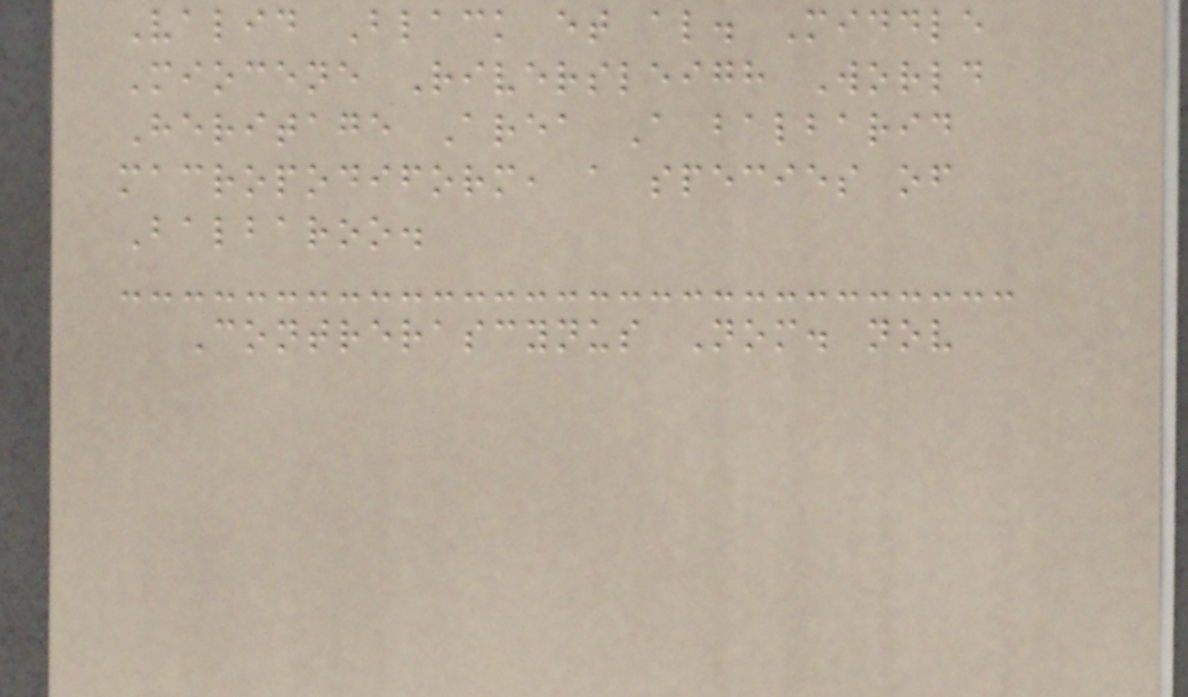Valid Black et al. Middle
Miocene Riversleigh World
Heritage Area A balbarid
macropodiform, a species of
Balbaroo.
Contrerascynus Nom. nov
